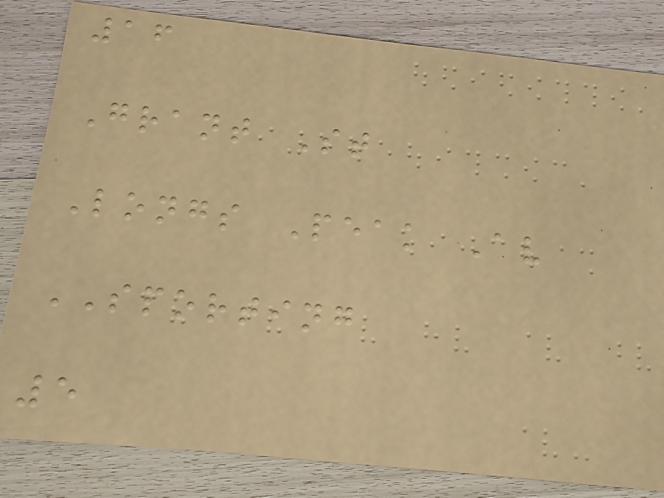16
Grant St
Longs Peak Av
SPORTING
5
